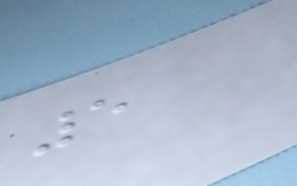5
